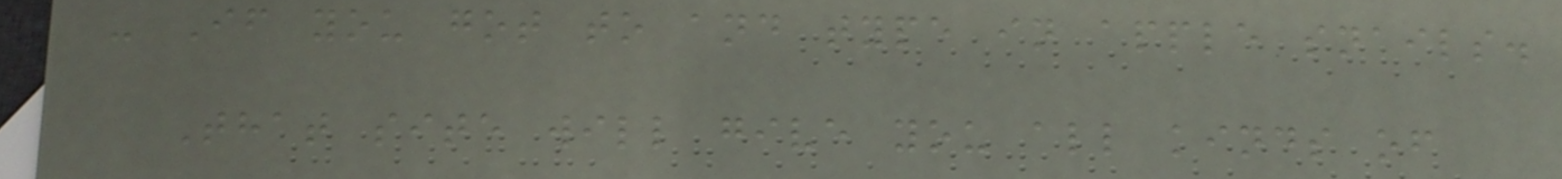- If you got to and type in apple snails.
That site will give you all kinds of
